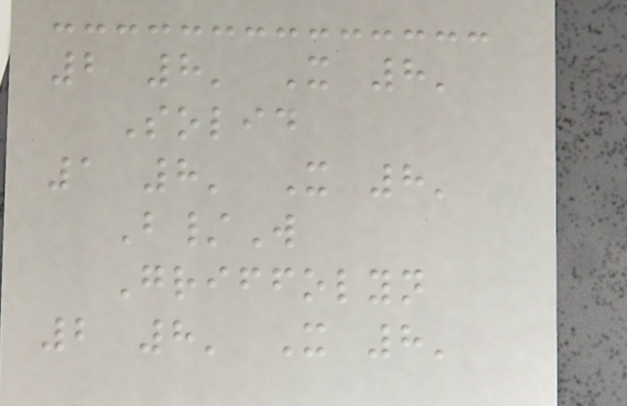2 8' X 8'
Solid
1 8' X 8'
B/W
Griffolyn
2 8' X 8'
